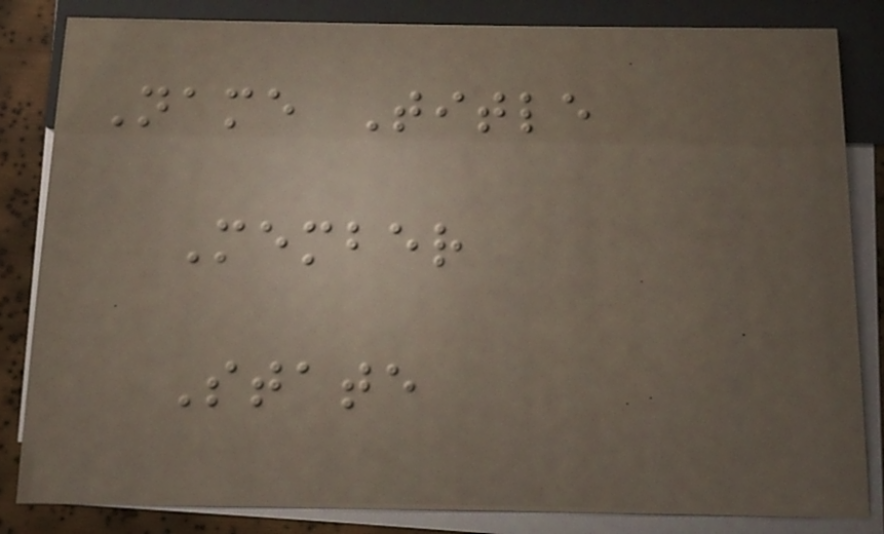Name Title
Member
State
